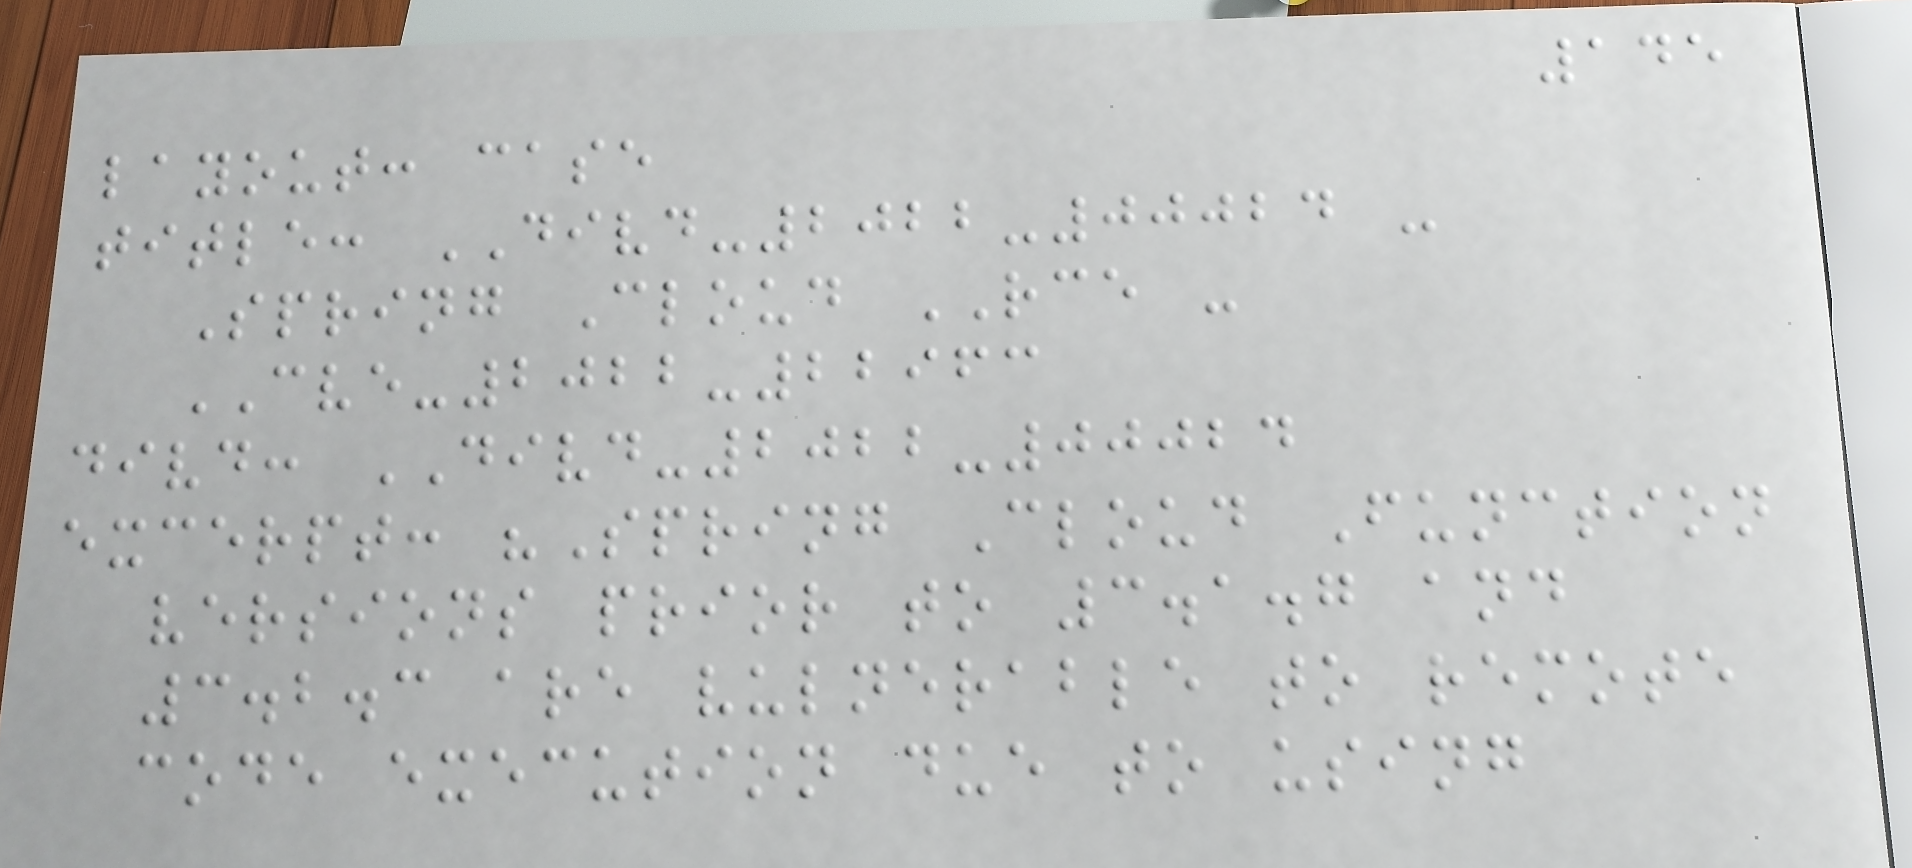145
layout: case
title: DIVD-2022-00024 -
Spring Cloud RCE -
CVE-2022-22963
divd: DIVD-2022-00024
excerpt: "Spring Cloud Function
versions prior to 3.1.7 and
3.2.3 are vulnerable to remote
code execution due to using
